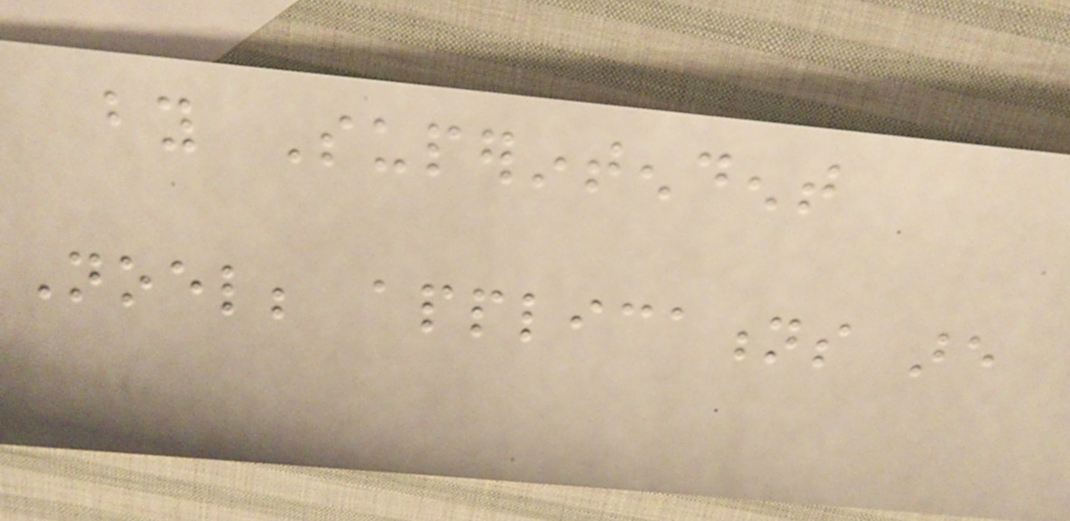by Superintendent
Noel; applications are
